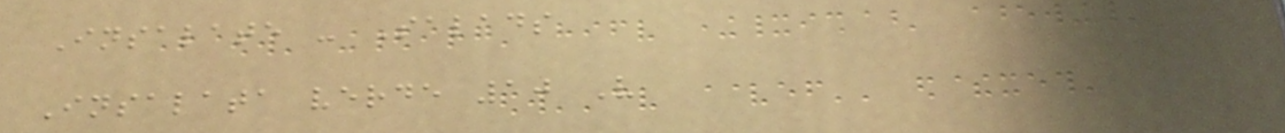Insalate - Salads
Insalata verde 10 V
